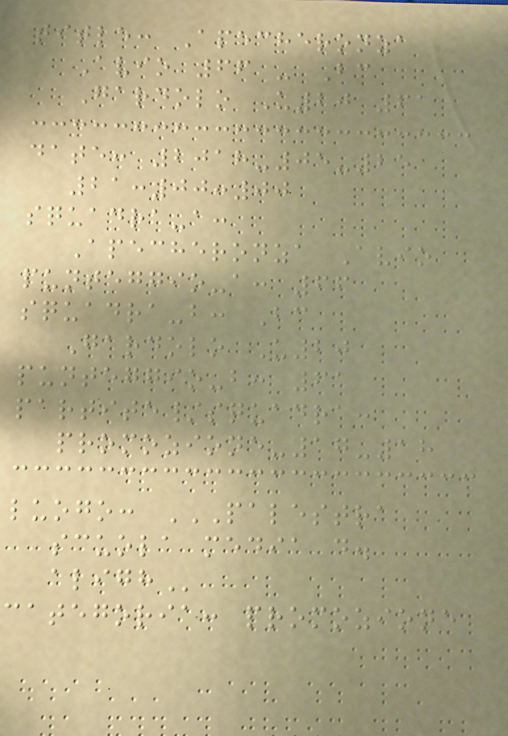title: Apecheronza
Avio 66 - Bc
Gardolo U20 61
date: 2018-05-25
21:00:00
squadra-a:
Apecheronza Avio
punteggio-a: 66
squadra-b: Bc
Gardolo U20
punteggio-b: 61
partite/squadra:
promozione-17-18
luogo: PALESTRA
SCUOLA MEDIA D.
ALIGH
categoria: promozione
